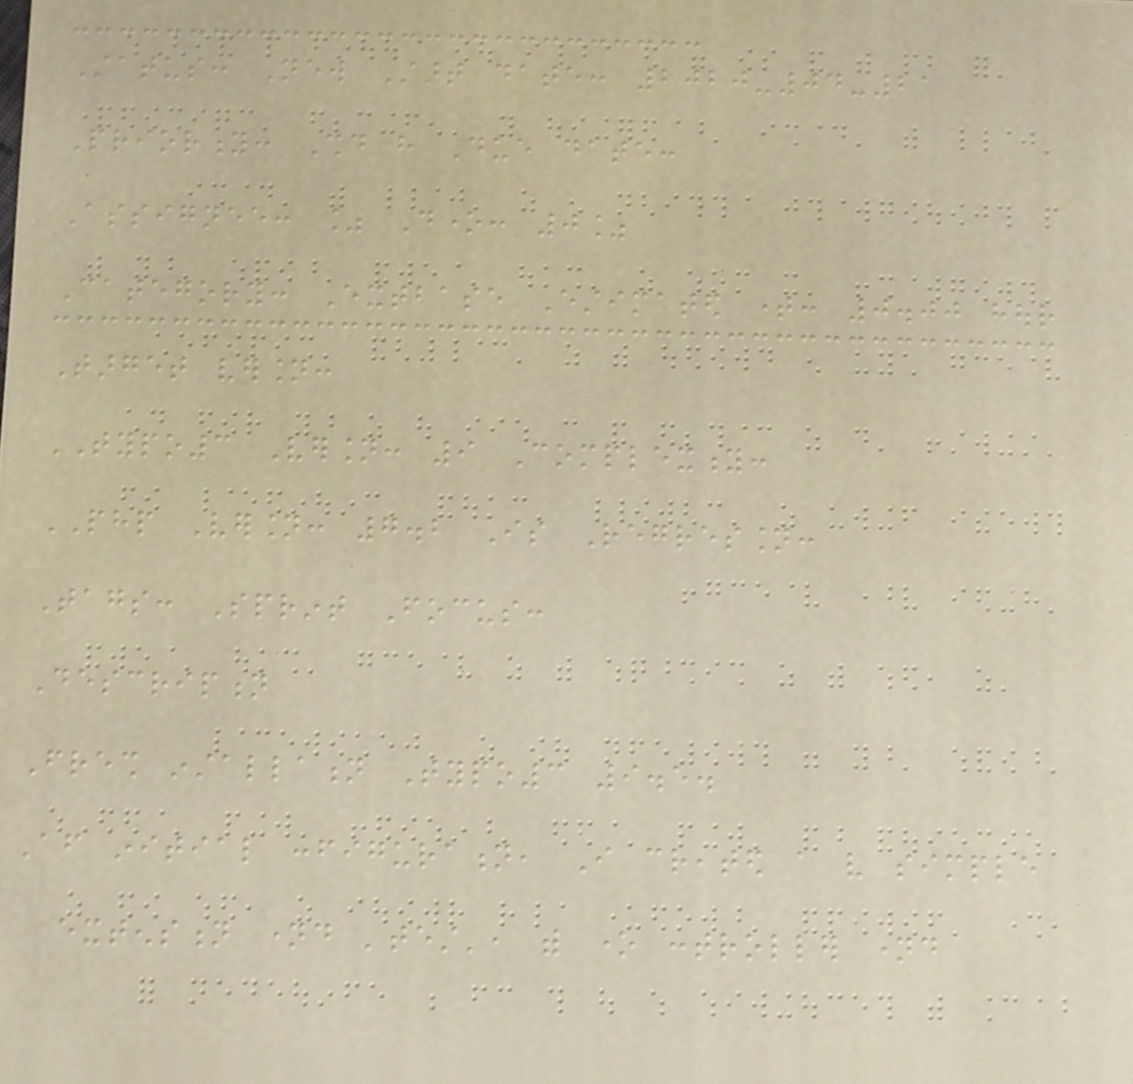Status: New Start date: 2020-04-21
Priority: Should have Due date:
Assignee: % Done: 0%
Category: Extbase Estimated time: 0.00 hour
Target version:
TYPO3 Version: 9 Complexity:
PHP Version: 7.2 Is Regression:
Tags: Sprint Focus:
Description
Fresh installation Typo3 9.5.
After initial configuration, I created a very simple
extenstion named 'test', with one controller named
